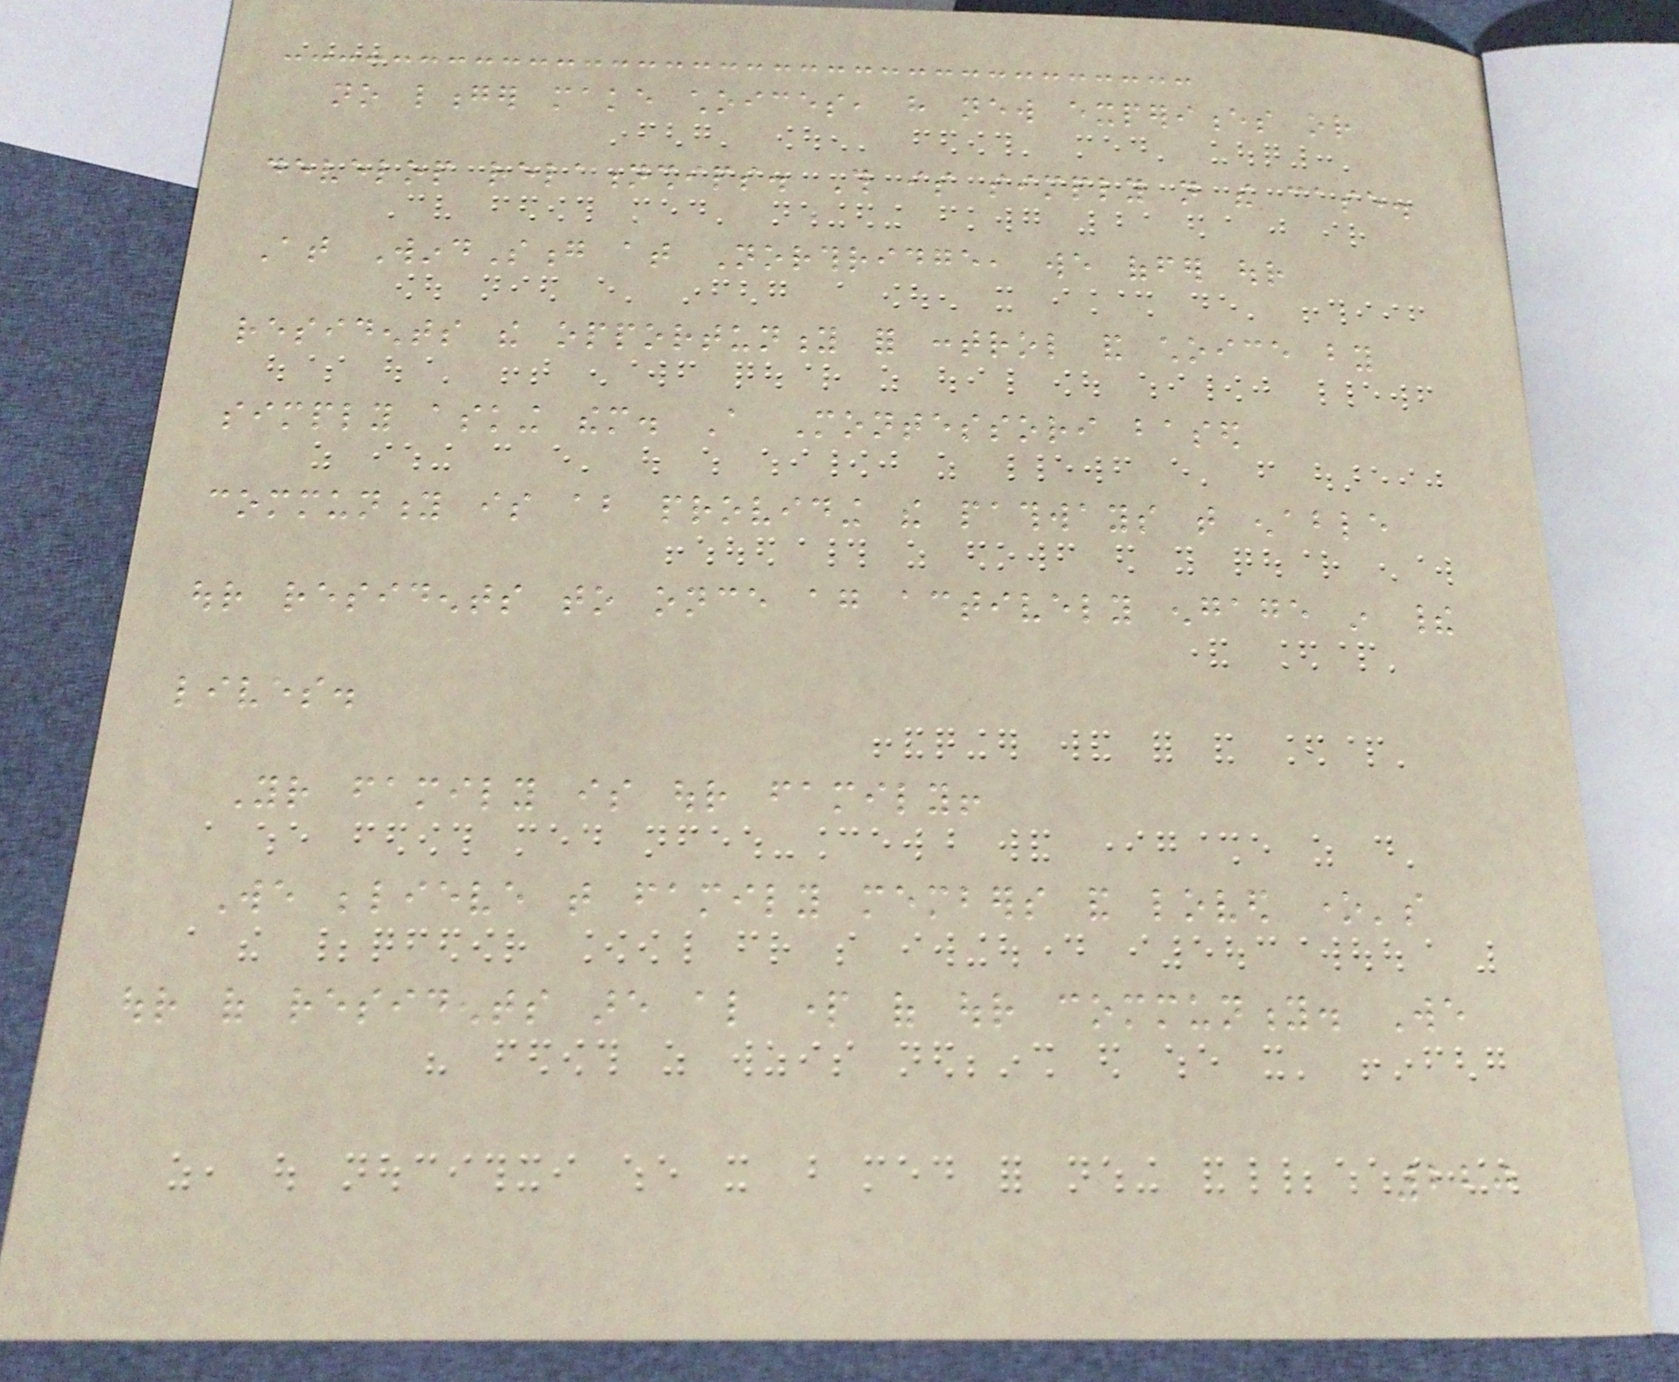no longer make choices, have new experiences or
develop relationships. This is simply not the case.
At WindSong at Northridge, we offer our
residents the opportunity for control and choice by
simply asking them. A Montessori based
community is about providing the pathways that enable
our residents to once again actively engage in their
lives.
Your family is our family!
We believe that family members and loved one's
our of residents are also part of our community. We
220
